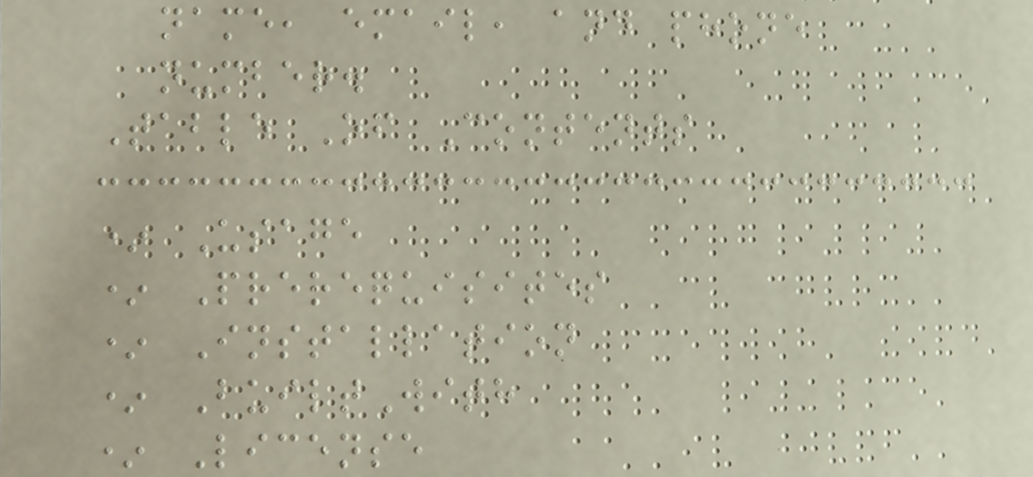name, email, and phone
number.
Table Of Contents
* Usage
* Prerequisites
* Installation
* BuiltWith
* License
